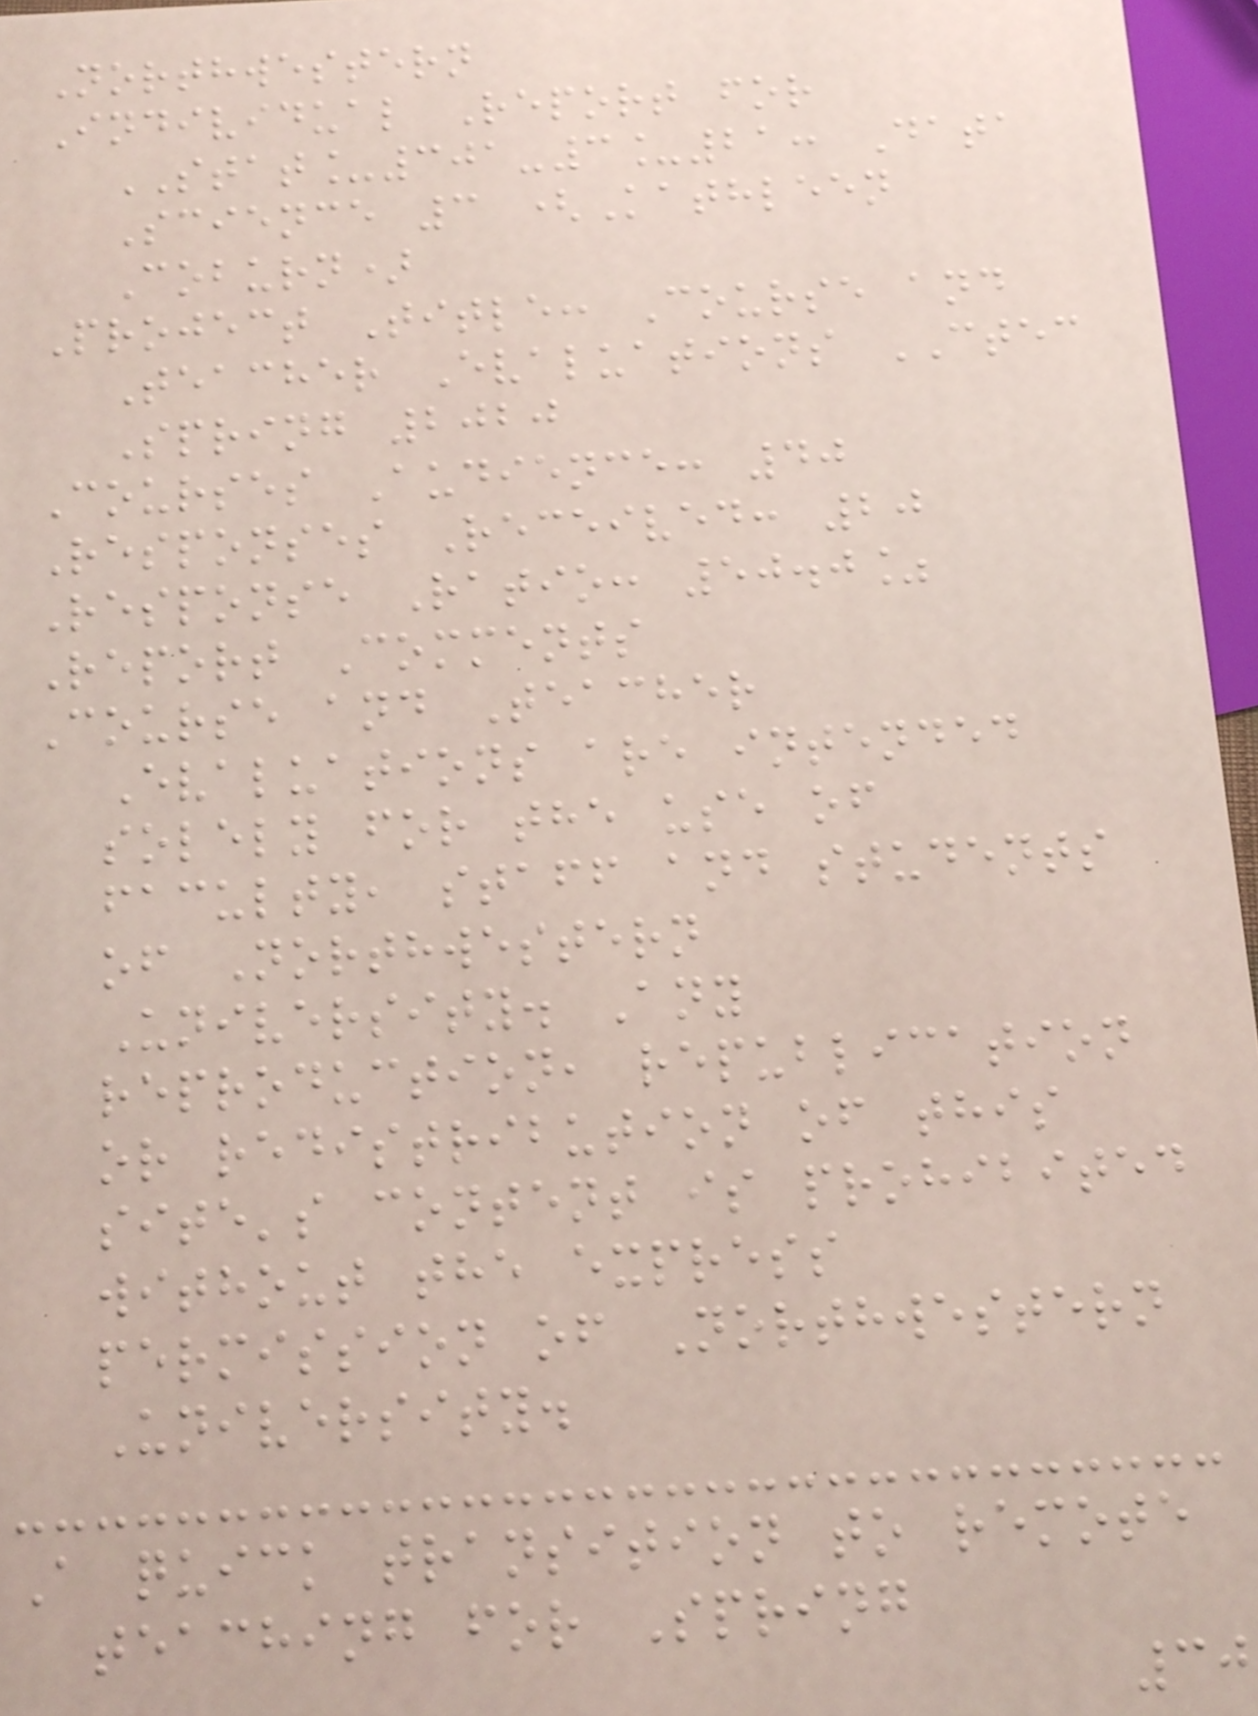Northwestern
Individual Report for
STAT_301-3_21: Data
Science 3 (Kathleen
Coburn)
Project Title: Course and
Teacher Evaluations CTEC
Spring 2020
Courses Audience: 40
Responses Received: 20
Response Ratio: 50.0%
Report Comments
Course and Teacher
Evaluations are intended
solely for the use of
faculty, staff and students
of Northwestern
University. Any
reproduction, republication
or redistribution of this
site's content is prohibited
without the express
permission of Northwestern
University.
A quick transition to remote
teaching for Spring
30
